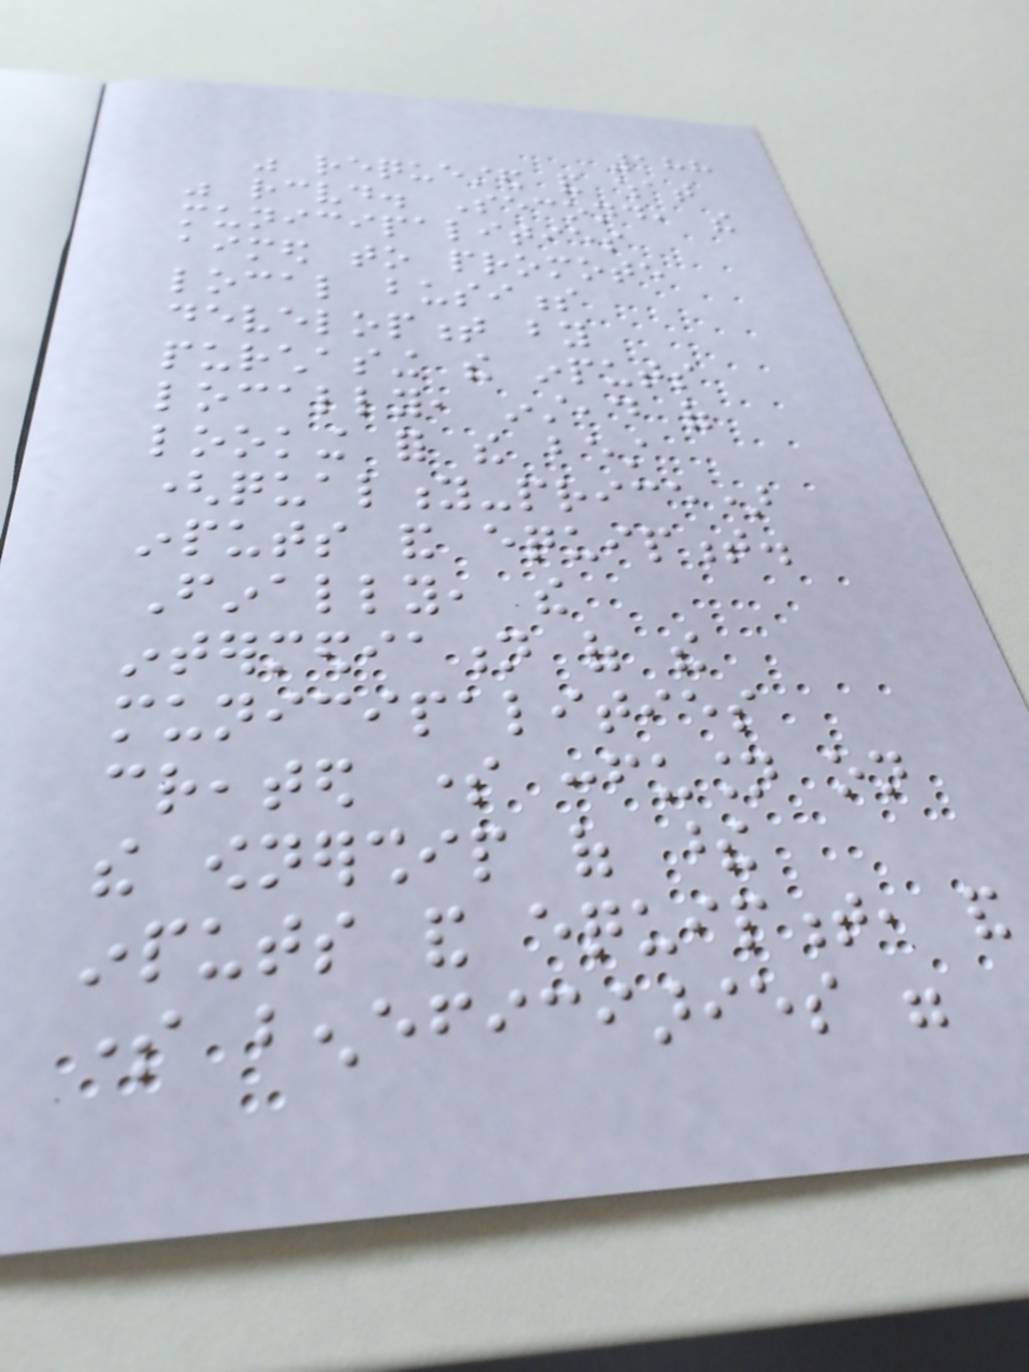188
was requested and what
was received. Second, the
municipalities
aimed to promote
local business
development by
purchasing the inputs
locally, instead of
looking for the best
(quality-price)
inputs and equipment.
Finally, the
intermediation of the
municipalities
created some confusion on
the ownership of these
inputs and equipment, and
some beneficiaries were
